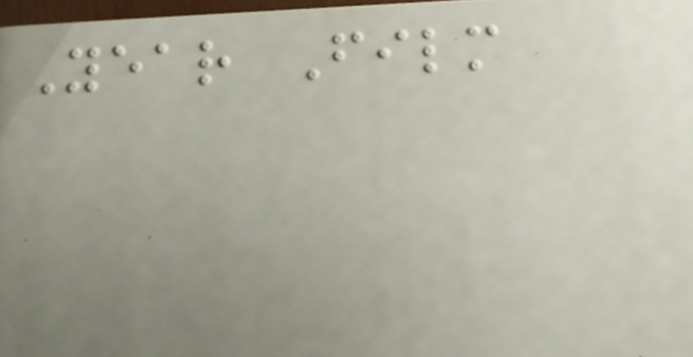Year Film
